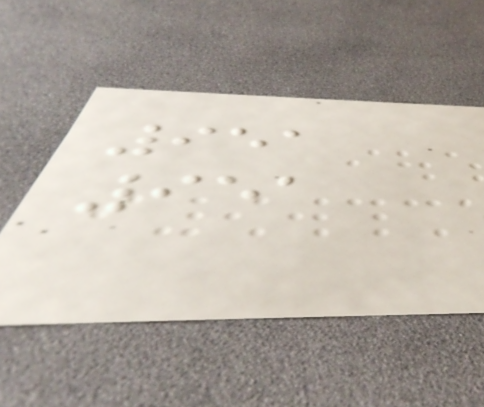951
951
